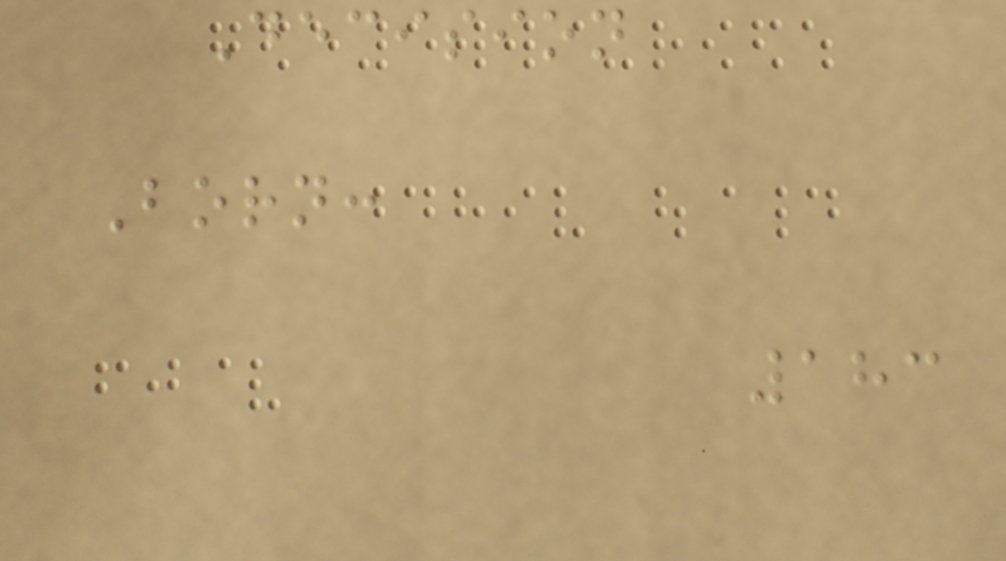Decision
Born:
183
